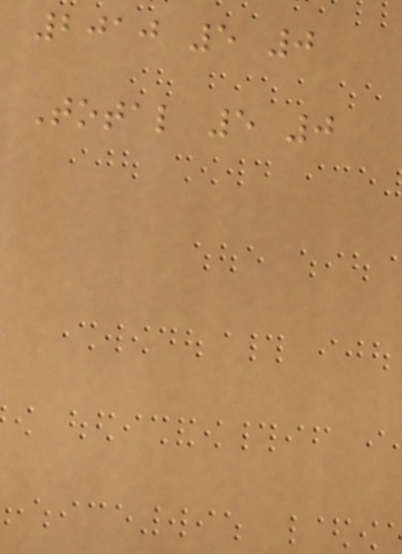2010 5 0
Total 5 0
